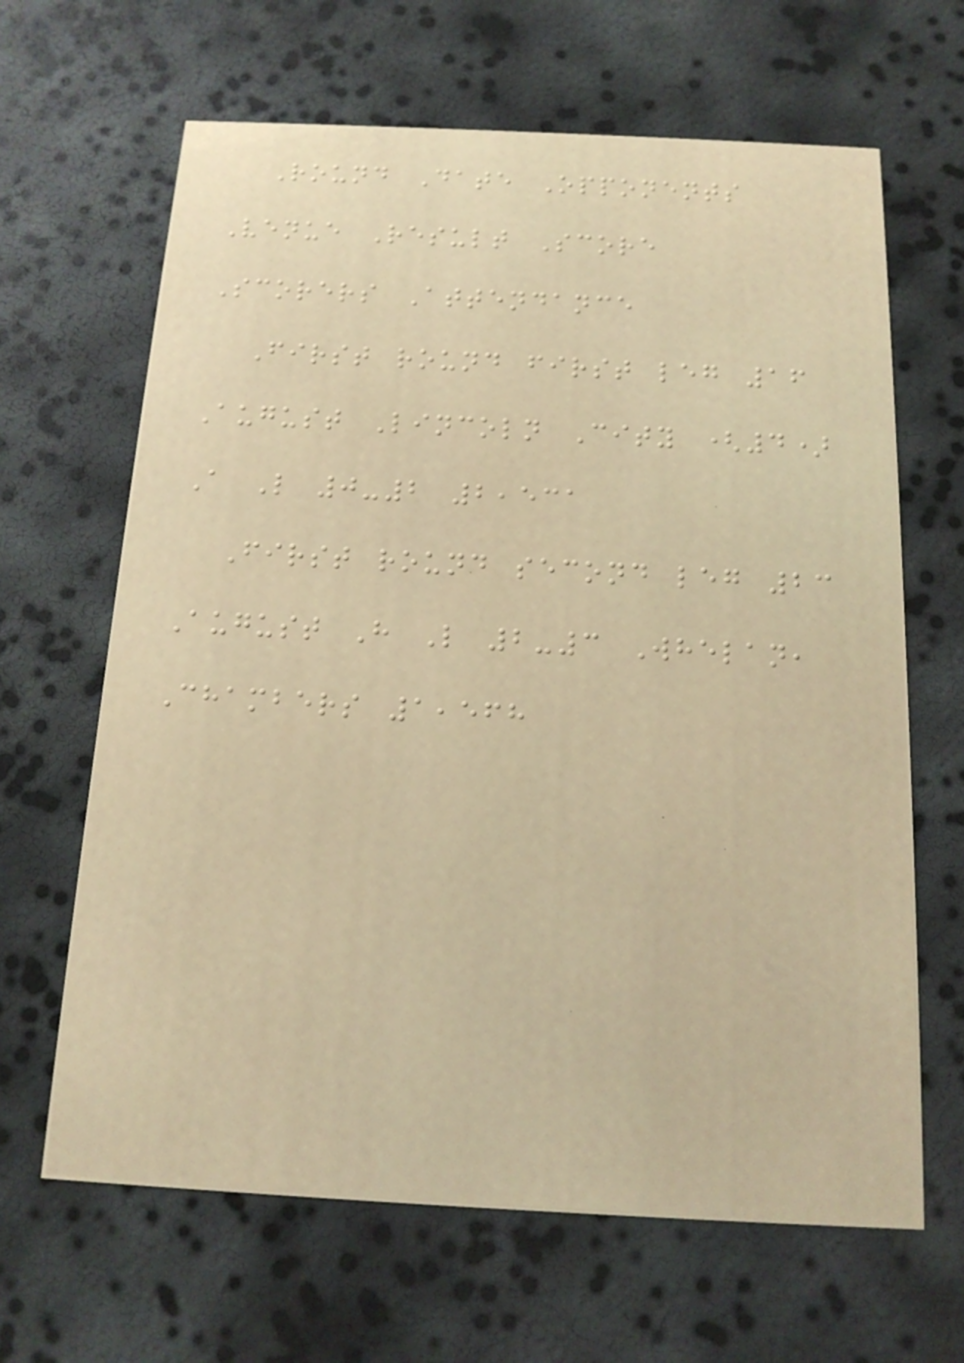Round Date Opponents
Venue Result Score
Scorers Attendance
First round first leg 16
August Lincoln City (4)
A L 0-2 2,531
First round second leg 23
August H L 2-3 Whelan,
Chambers 1,568
